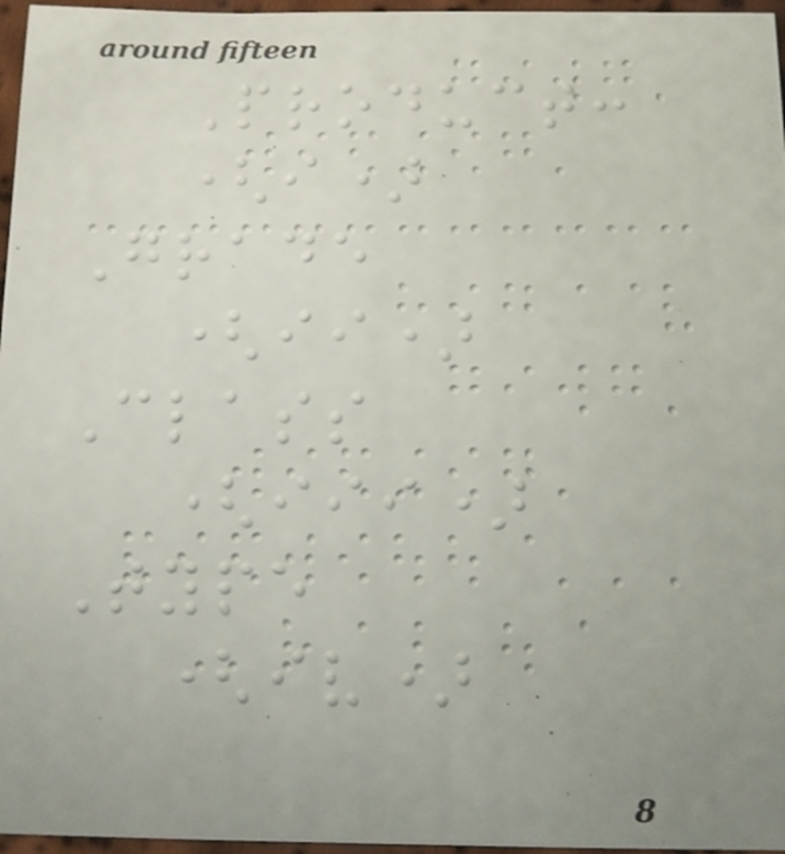Product:
(i)
Grade
(ii)
Class
(iii)
Type
(iv)
